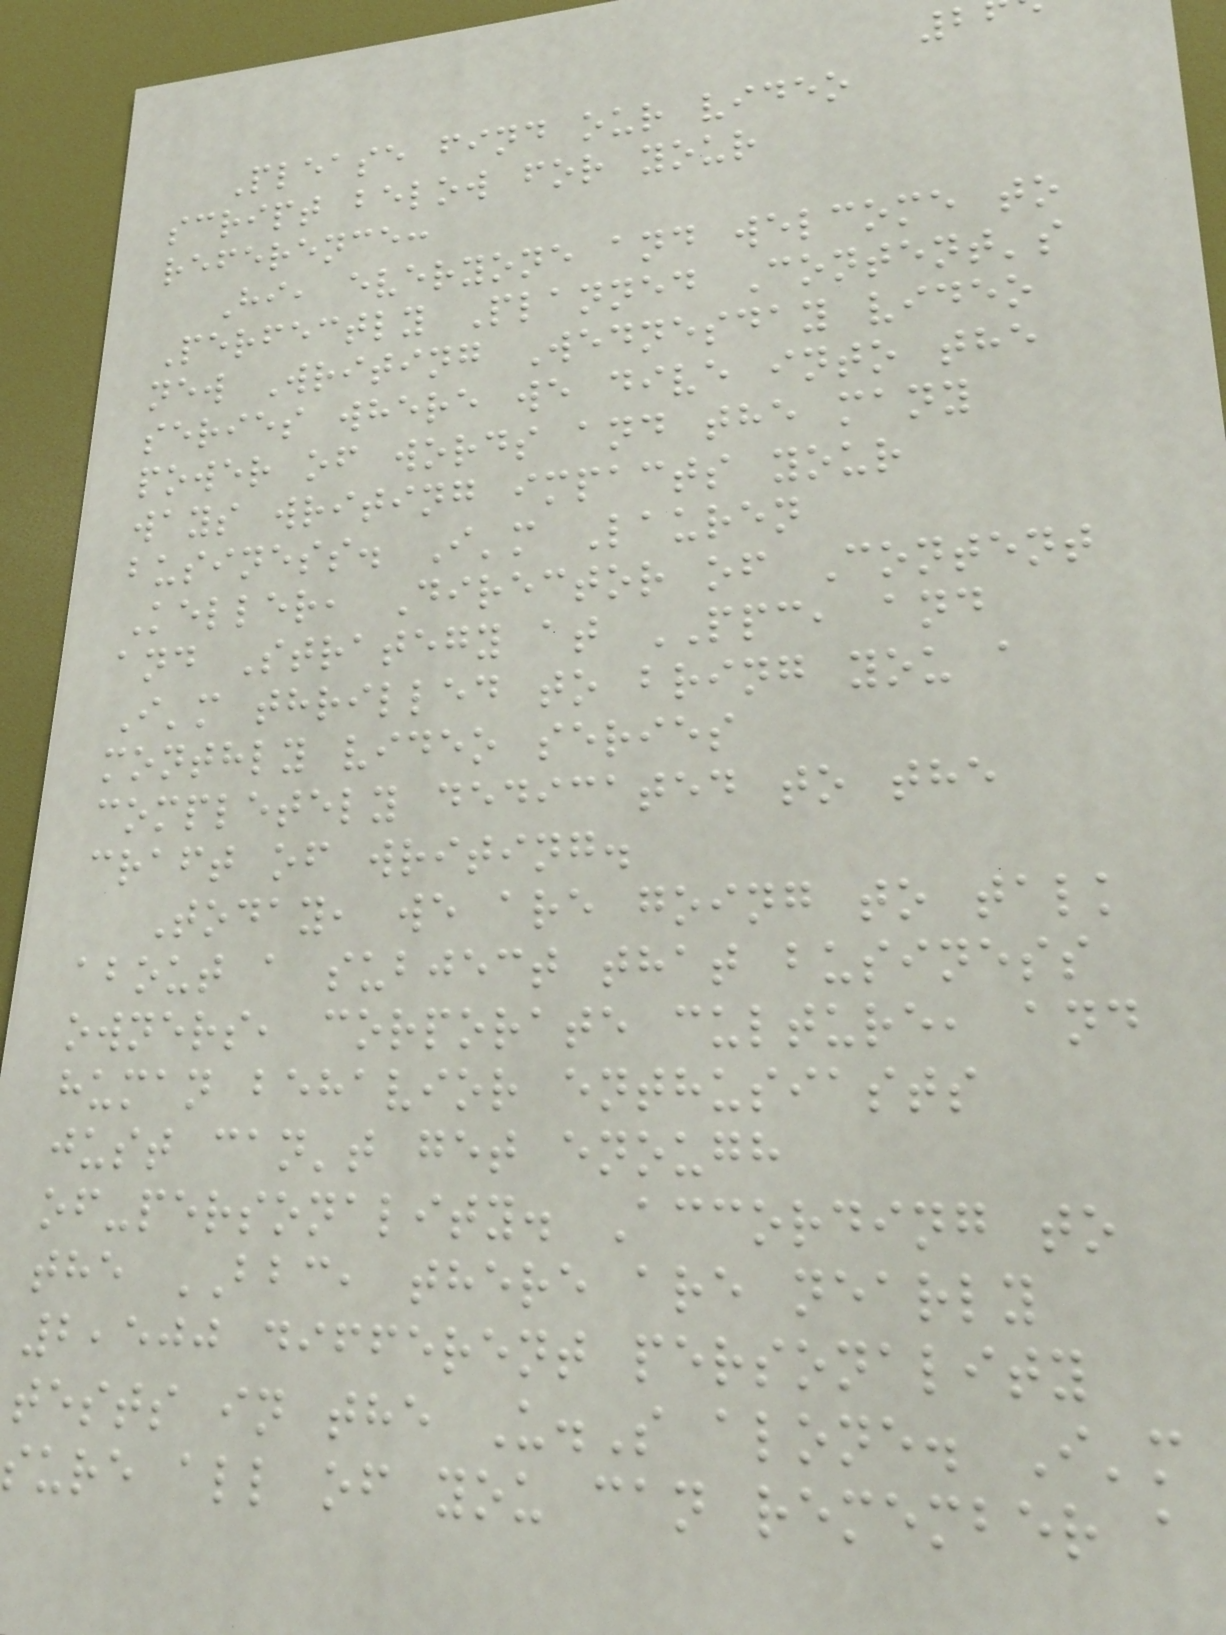Please find our video
script below for your
reference:
Hi, everyone and welcome to
Perfectly Planned Content's
new Writing Wednesday video
series where we dive into the
power of words and the many
ways writing impacts your
business. I'm Lauren
Keller, Director of Content
and Strategy at PPC, and
I'm thrilled to bring you a
monthly video series
completely dedicated to the
craft of writing.
Today, we are going to talk
about a subject that business
owners, corporate culture, and
human behavior enthusiasts
just can't get enough
of-personality. According to
the BBC, there are nearly
2,500 different personality
tests in the U.S alone. I'm
sure all of you can remember a
